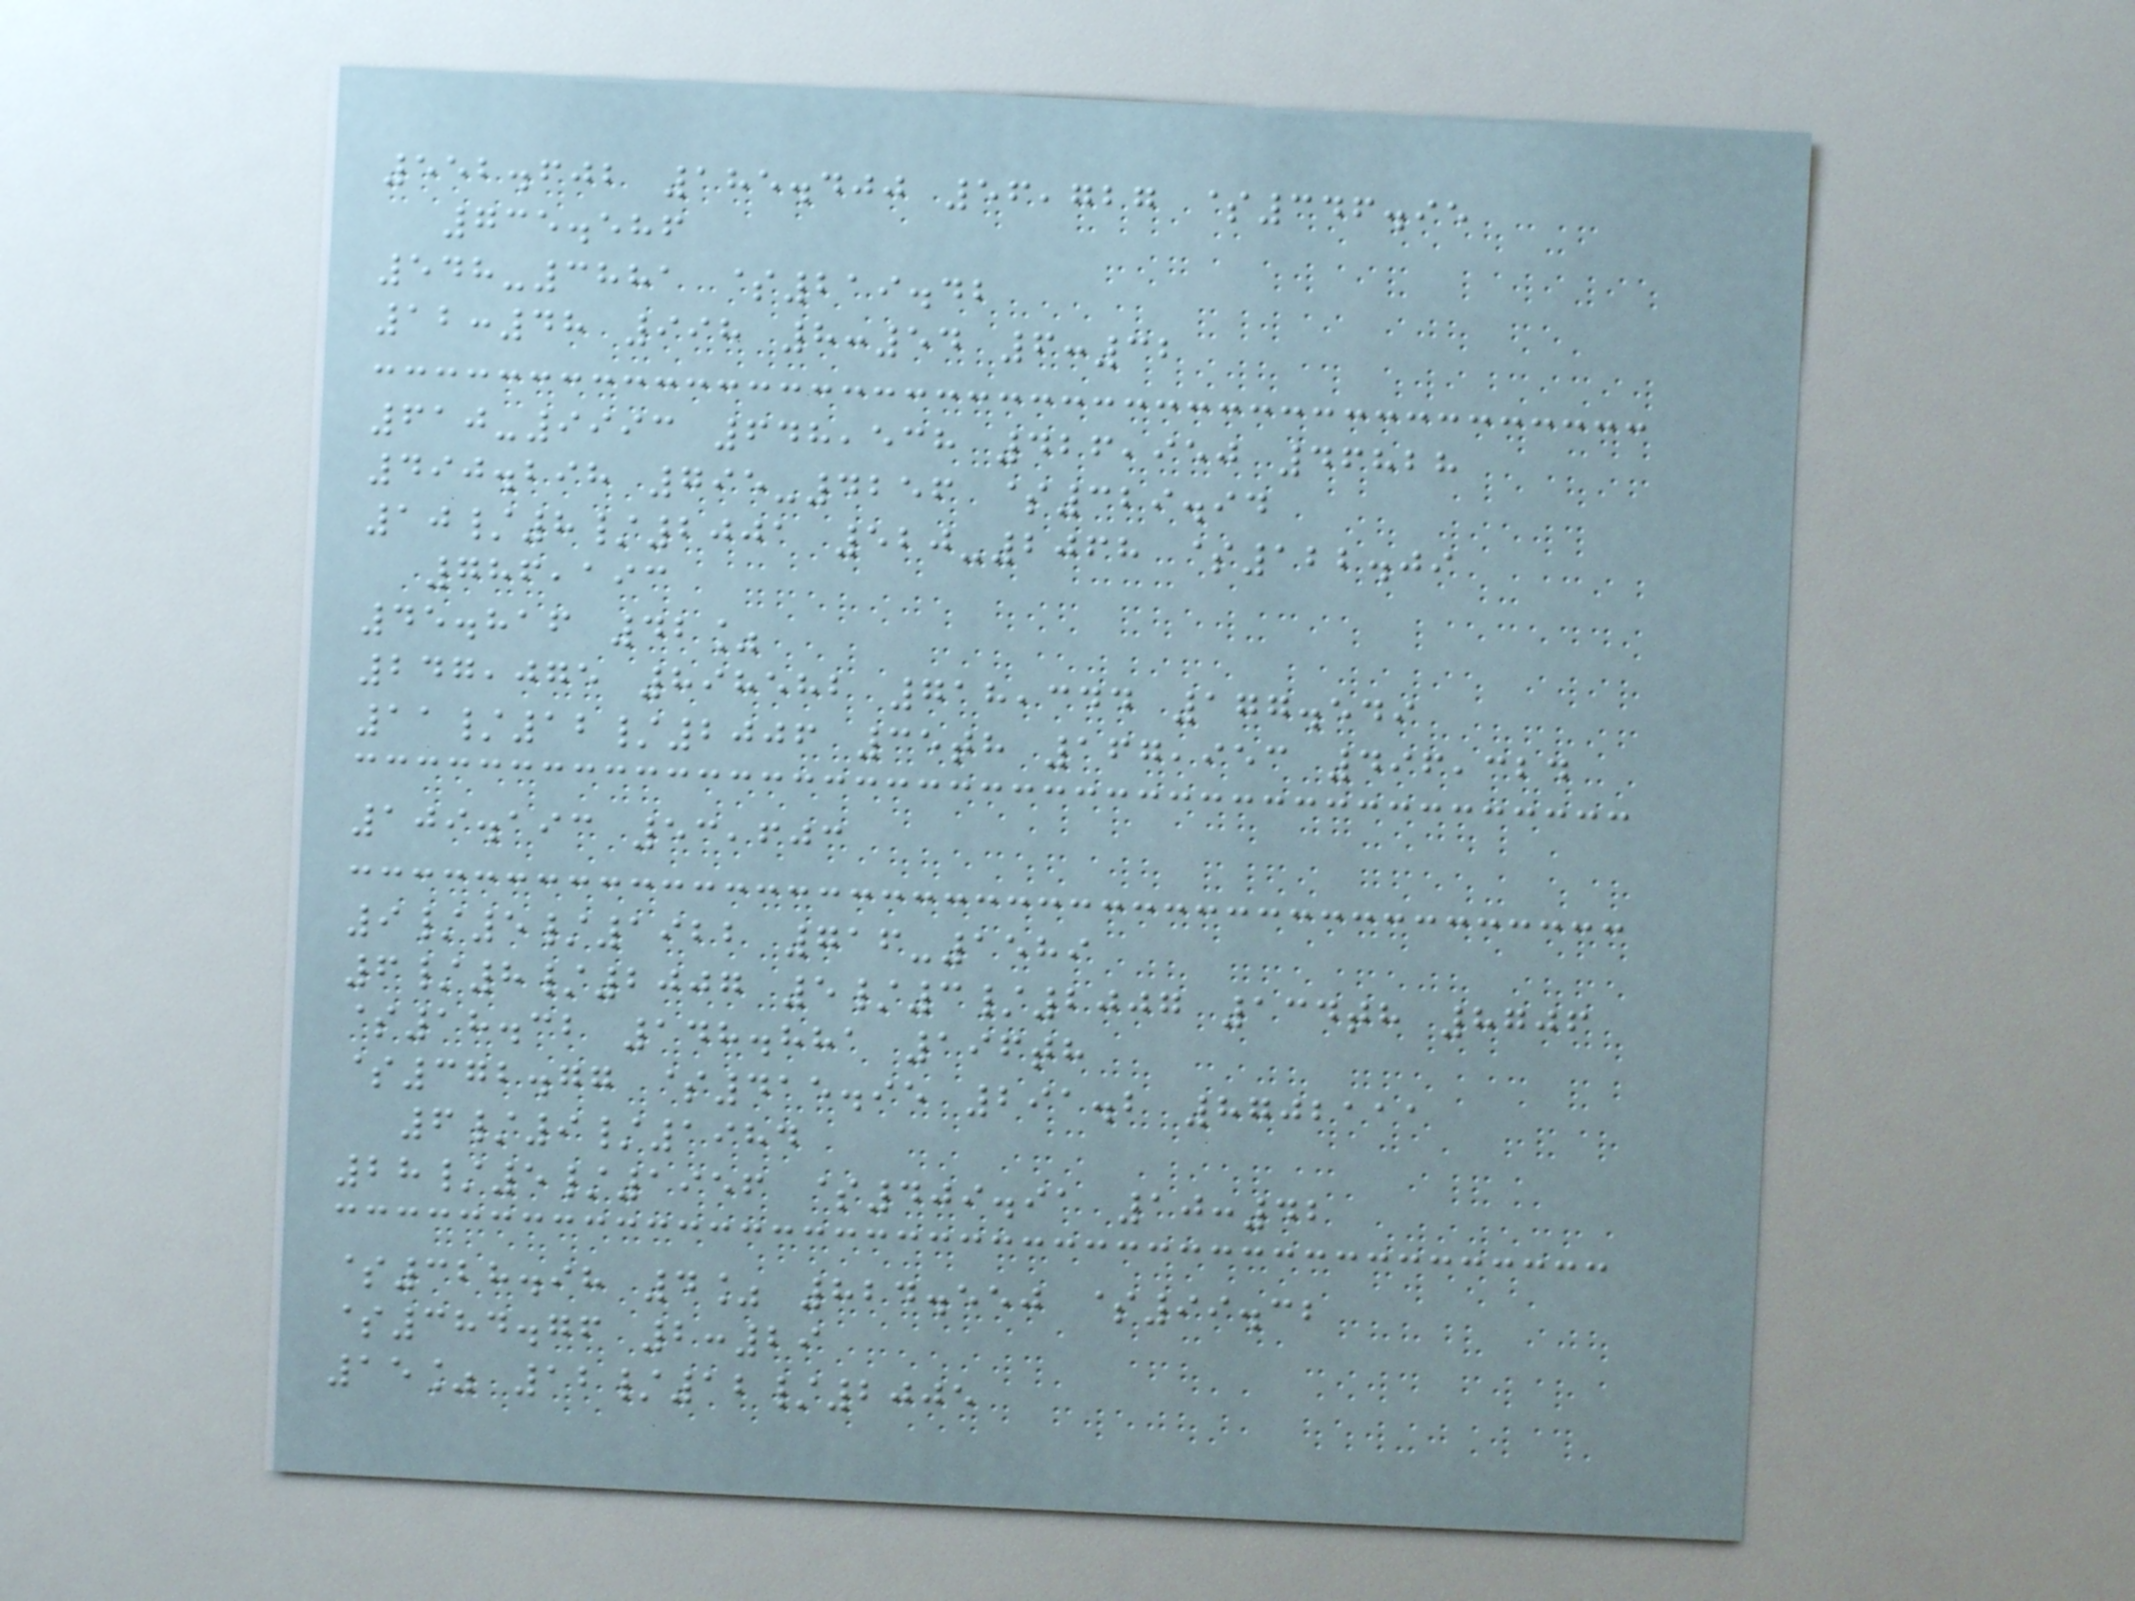552.602 185.400 56,727 $346.95
735.586
548-3881 $219.42
12:48 998 8:54 6:32
610-9993 648,538 426,950 46828
490.298 795-4256 $329.94
10/8/2001 520-2068 $122.09
786,193
45.816 42%
247,075 898582 718,344 177.549
11/12/2006 35th 167,953 496,324
109.193 53,603
9/5/1922 716-1589
6/8/2007 5/3/2007 134th 8706
$18.32 148.881 196th
$372.77 $415.95 291.2 8702111
6/9/1984
28/5/1956 $409.91 10:42
$328.98 4% 824.550 $99.32
$384.76 2:29
15% 12/12/2005
